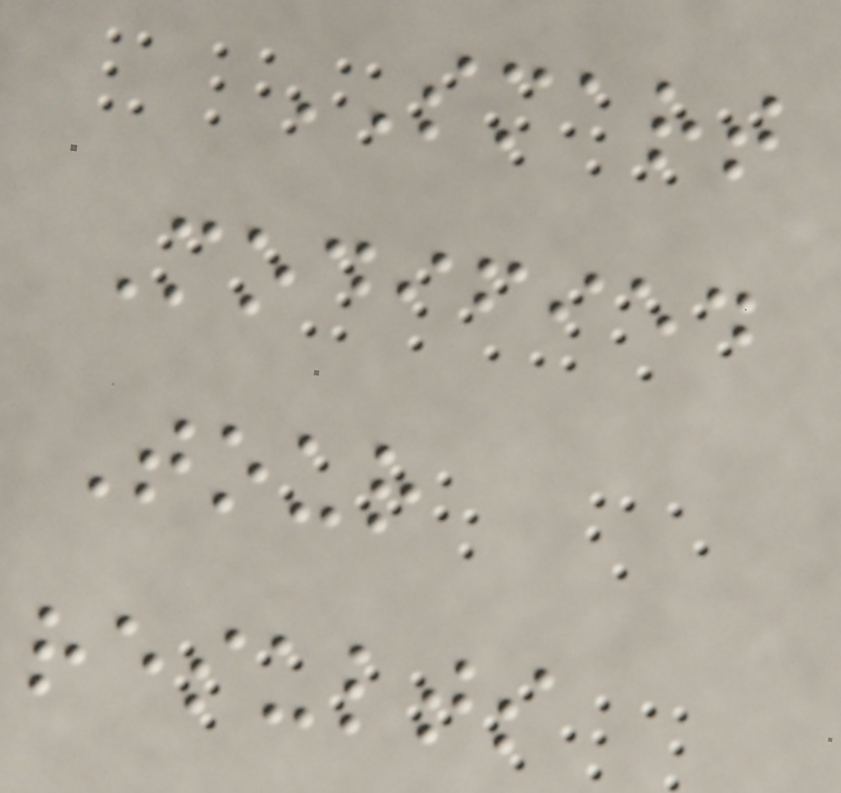SMART
Modified
Tour
results
